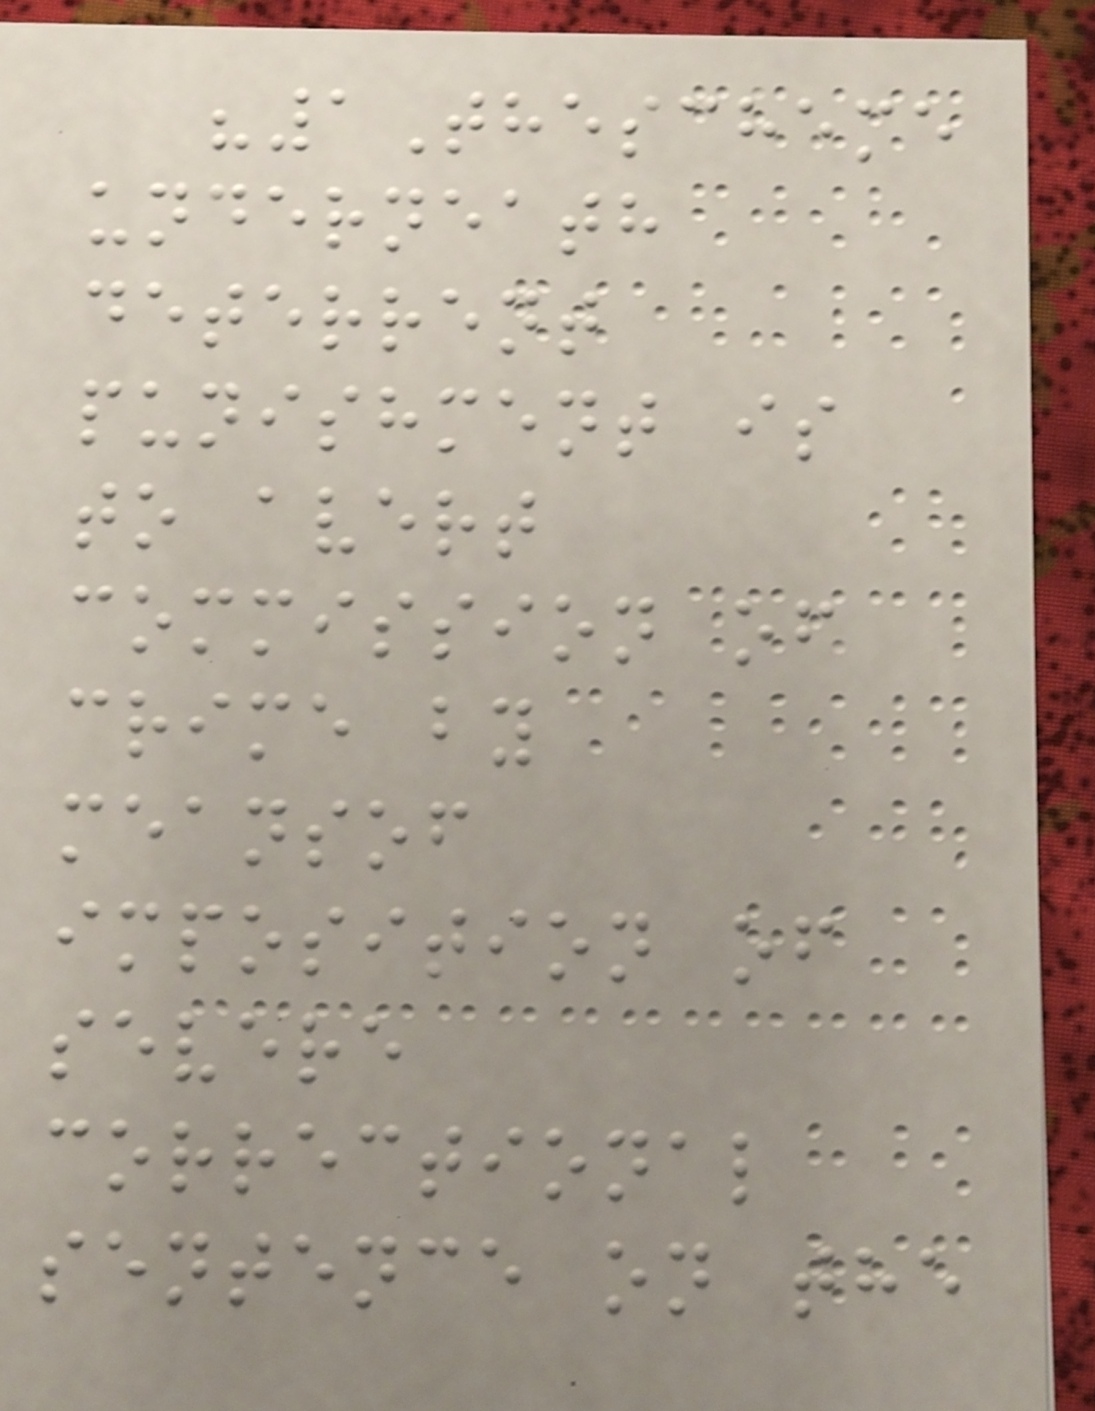"1Thescheme
underneath
deterrent
punishment is
to avert
commission of
crime by
meansof
imposition of
severe
correctional
sentence on the
